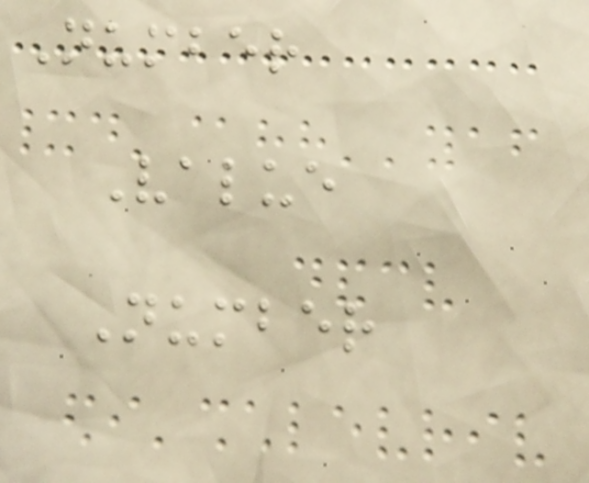Number
Value
Number
